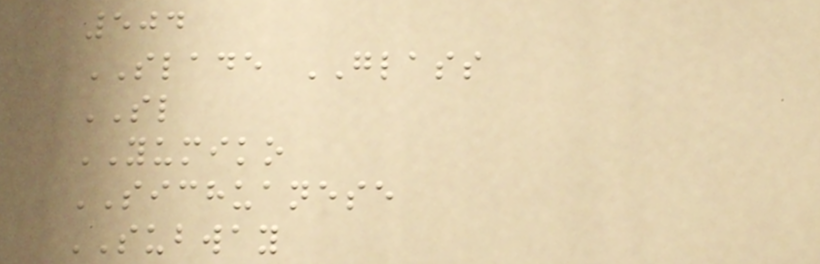504
SLADE GLASS
SL
YUMIKO
SICHUANESE
SUBWAY
